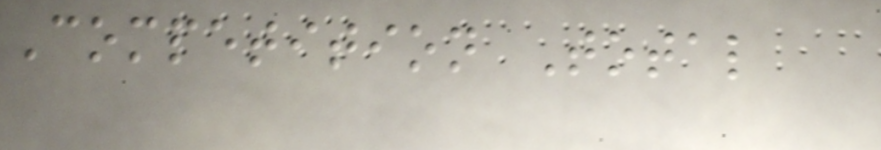Competition Total
